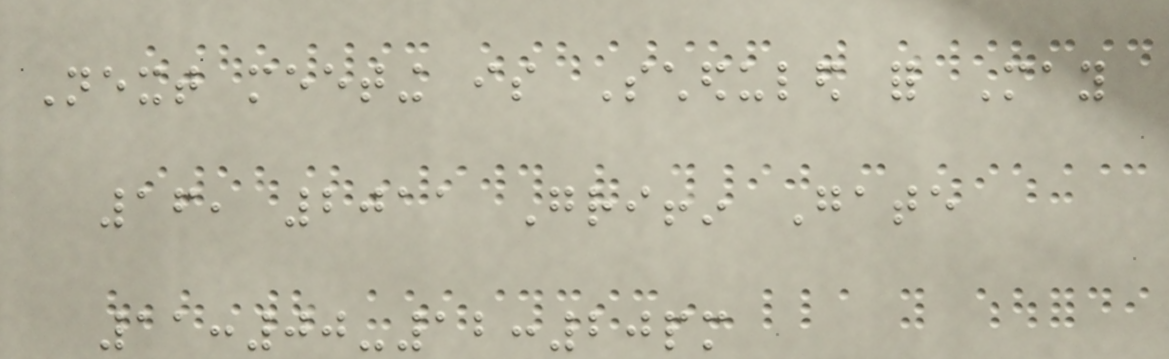Next meeting is Scheduled for May
16, 2011 Griffin Gate
11:00-12:20pm
